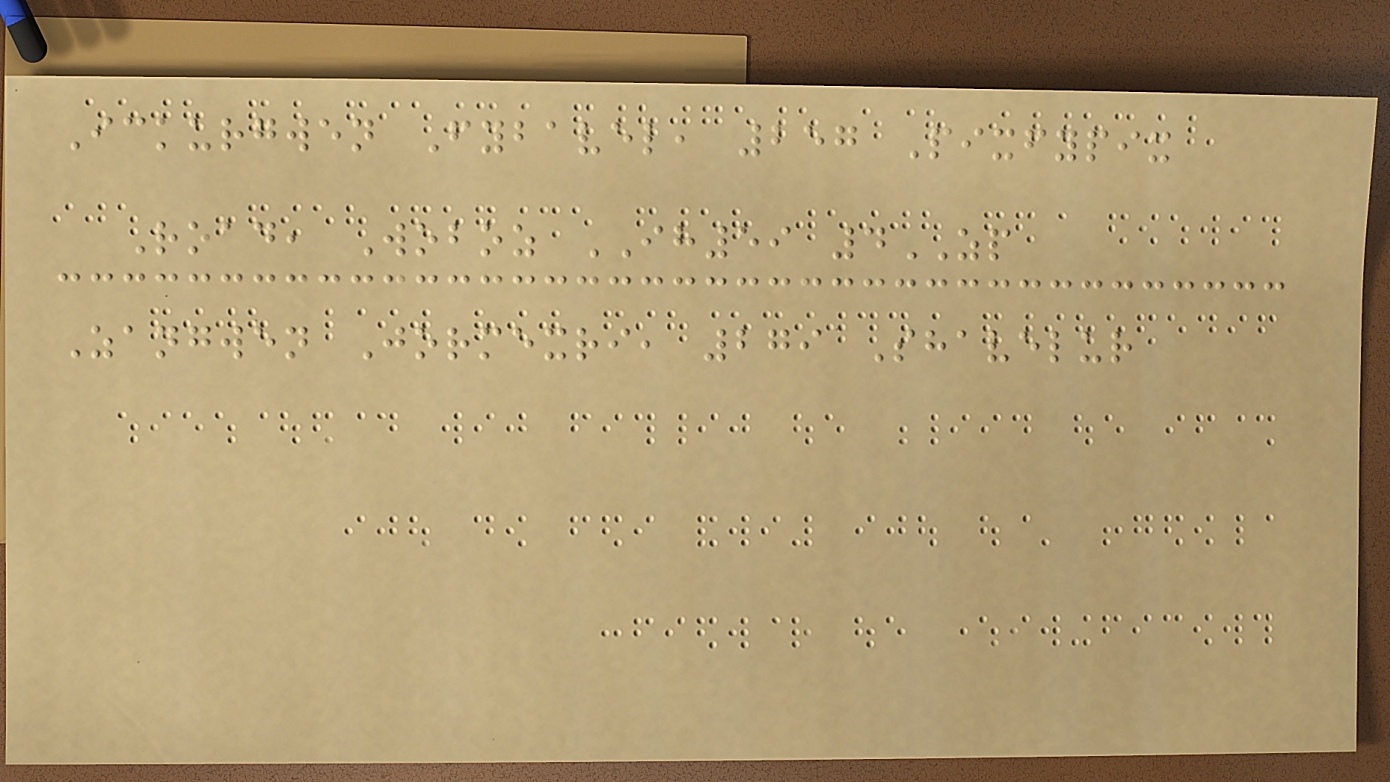Ickurgwen Fybavel, 257 Pixfypix
Road, Woboz IH59 4ZP
Zangwen Jormexri, 279 Shavelur
